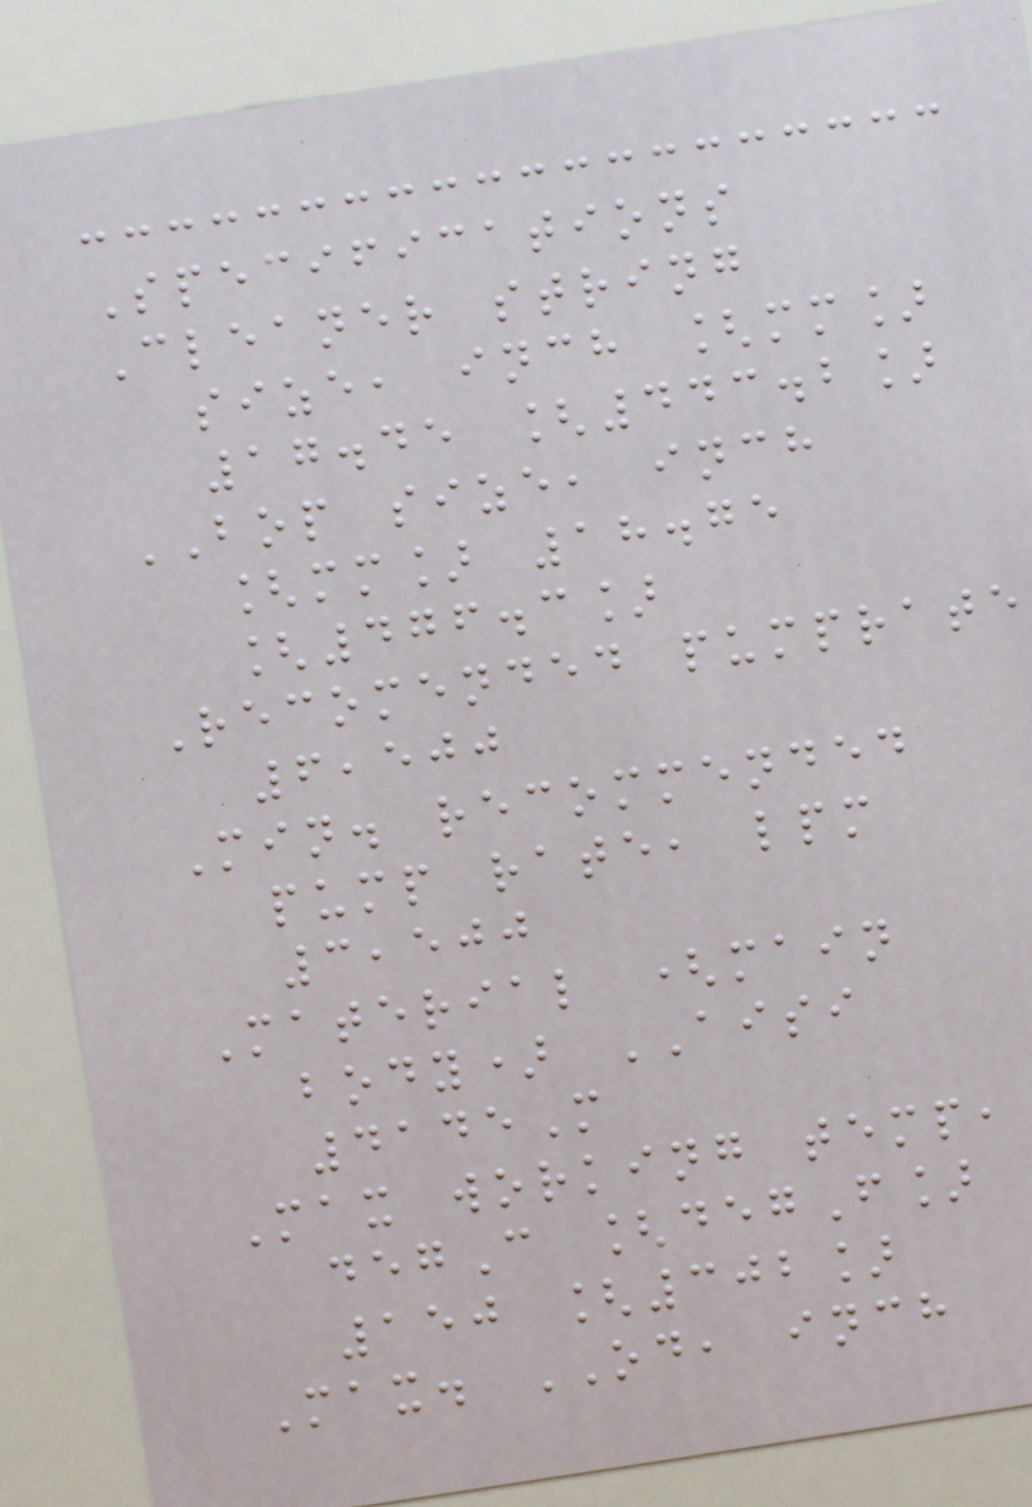Specifications
Cleaner string
size, inch [mm]
17.45 [443.2]
BOP size, inch
[mm] 18.75
[476.3]
Recomended pumprate
6,500
Min. recommended
pump rate, lpm
3,500
Material (main
body) AISI
4145M
Max working temp,
degC [degF]
150 [302]
Max. OD, inch
